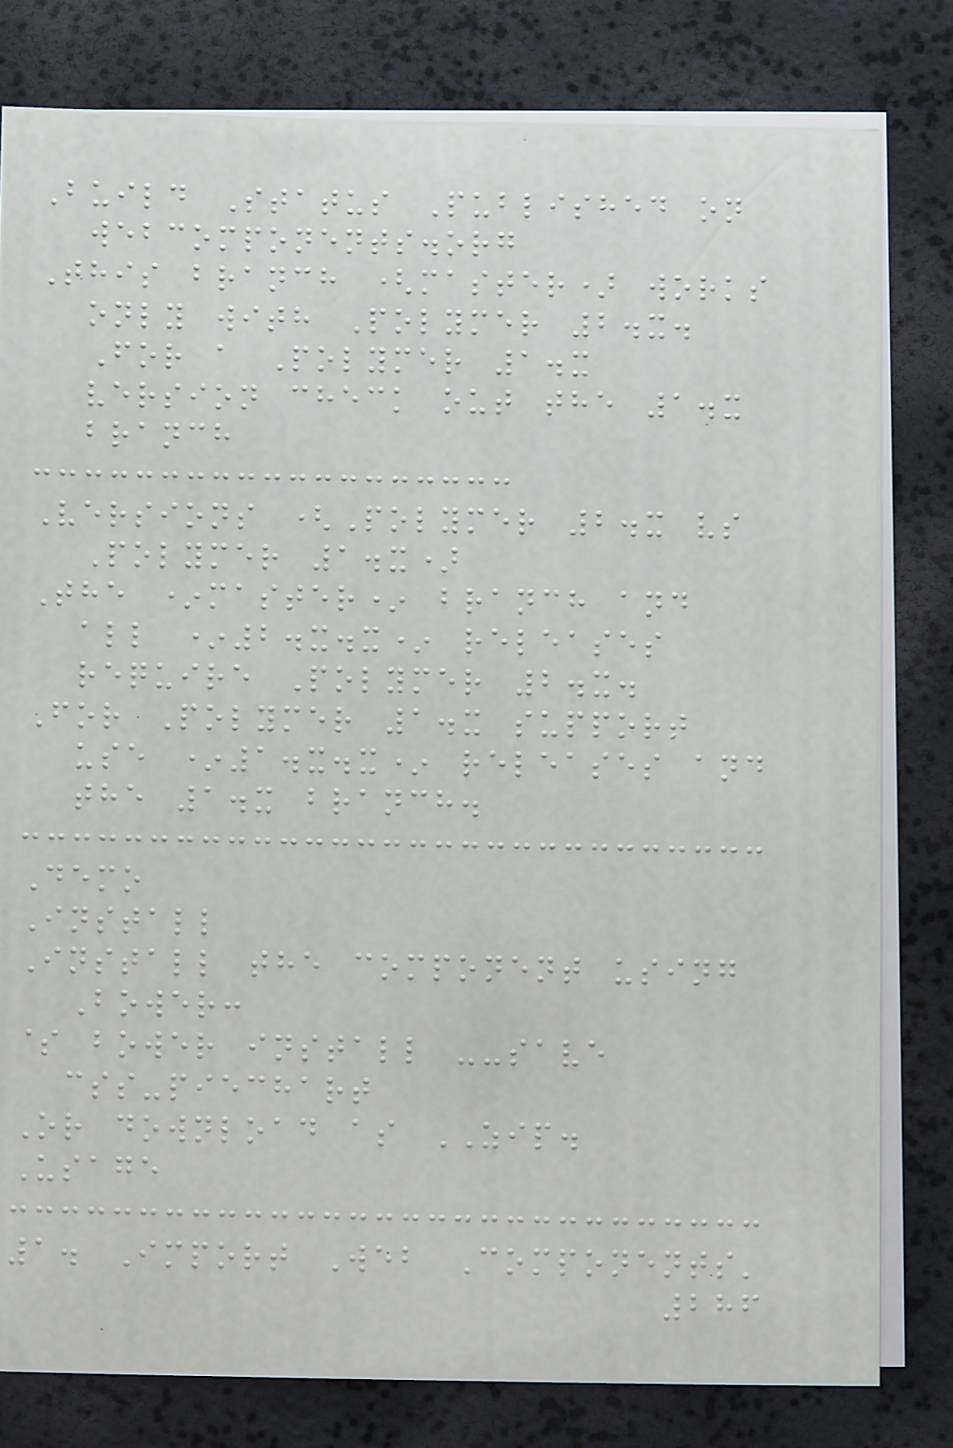Build Status Published on
webcomponents.org
This branch (master) works
only with Polymer 2.x.
For a Polymer 1.x
version check out the 1.x
branch
Versions (Polymer 2.x vs
Polymer 1.x)
The *master* branch and
all *2.x.x* releases
require Polymer 2.x.
For Polymer 1.x support
use *1.x.x* releases and
the 1.x branch.
Demo
Install
Install the component using
Bower:
$ bower install --save
css-piechart
Or download as ZIP.
Usage
1. Import Web Components'
286
